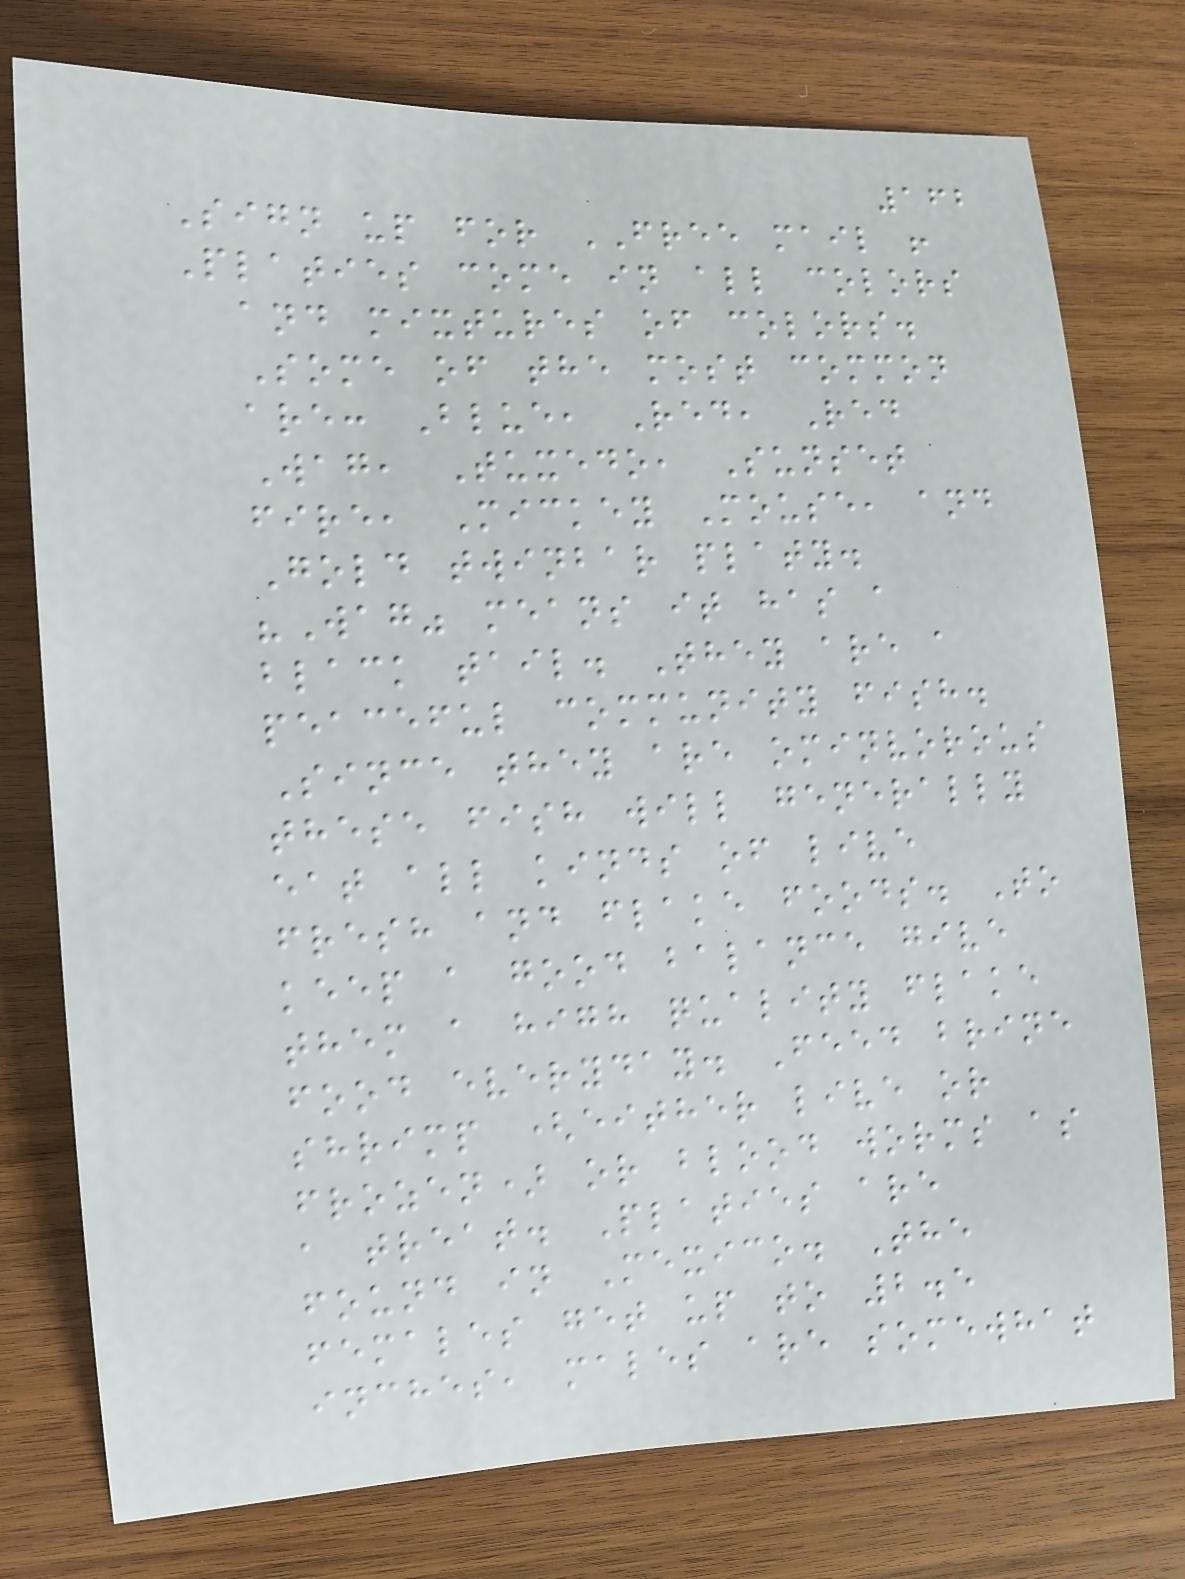162
Sign up for FREE mail !
Platies come in all colors
and mixtures of colors.
Some of the most common
are: Blue, Red, Red
Wag, Tuxedo, Sunset
fire, Mickey Mouse, and
Gold twinbar platy.
"Wag" means it has a
black tail. They are a
peaceful community fish.
Since they are ominvorous
these fish will generally
eat all kinds of live
fresh and flake foods. To
keep a good balance give
them a high quality flake
food everyday. Feed brine
shrimp (either live or
frozen) or blood worms as
a treat. Platies are
found in Mexico. The
females get up to 2.5
inches, males are somewhat
